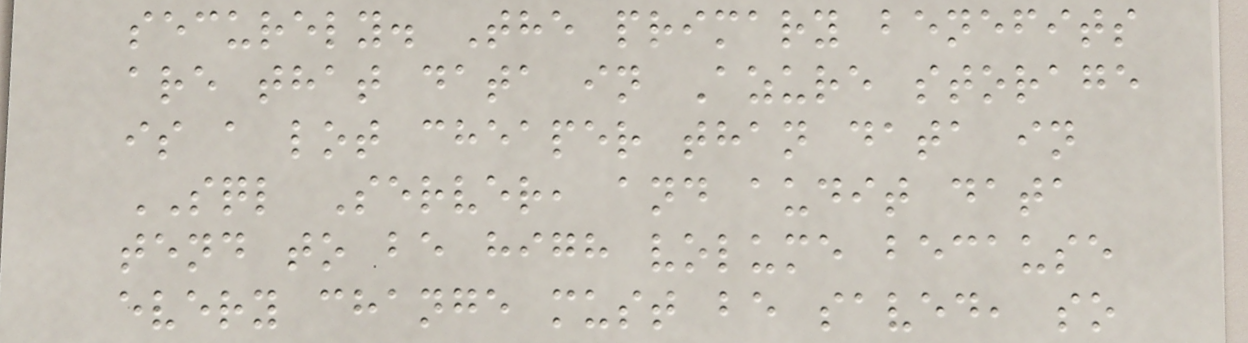securely. The primary benefits
are that data in Azure storage
is a lot cheaper than data in
SQL Server, and audit data
tend to be high volume because
every change must be saved, so
